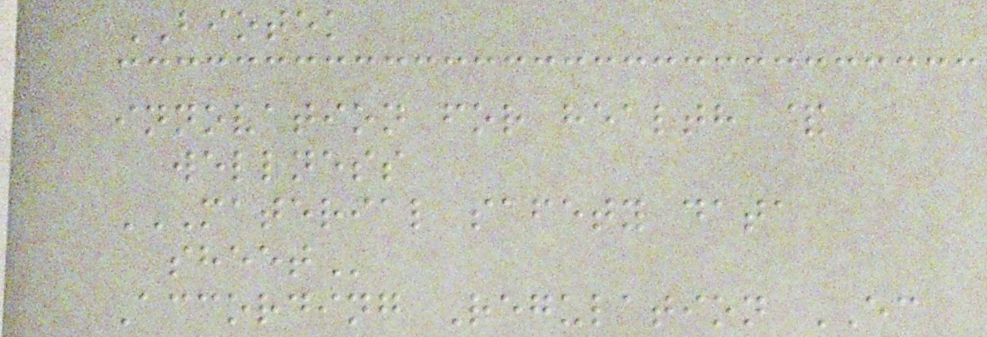BIOTEK
innovation for health &
wellness
MATERIAL SAFETY DATA
SHEET
According Regulation EC
